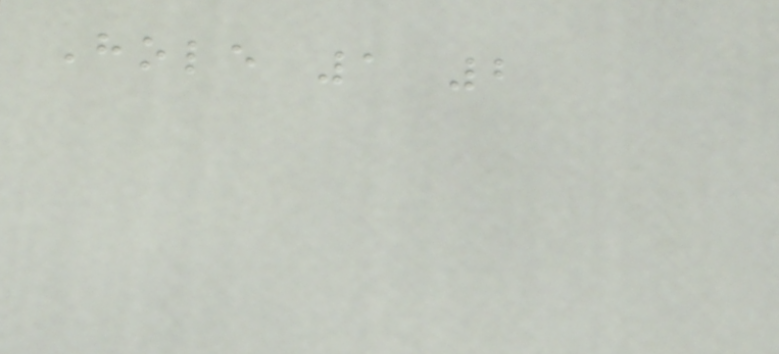Hole 1 2
